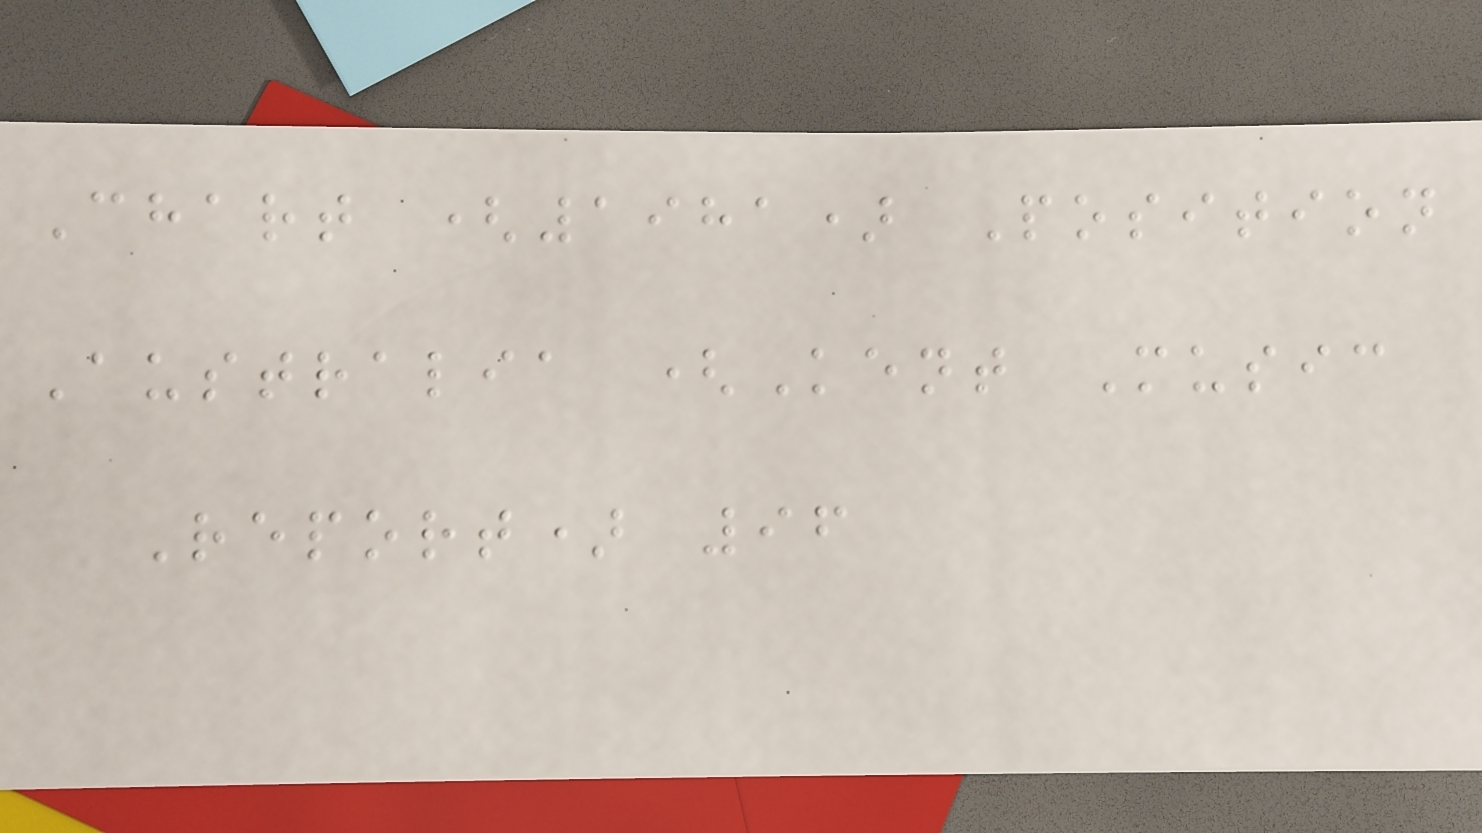Chart (1981) Position
Australia (Kent Music
Report) 96
